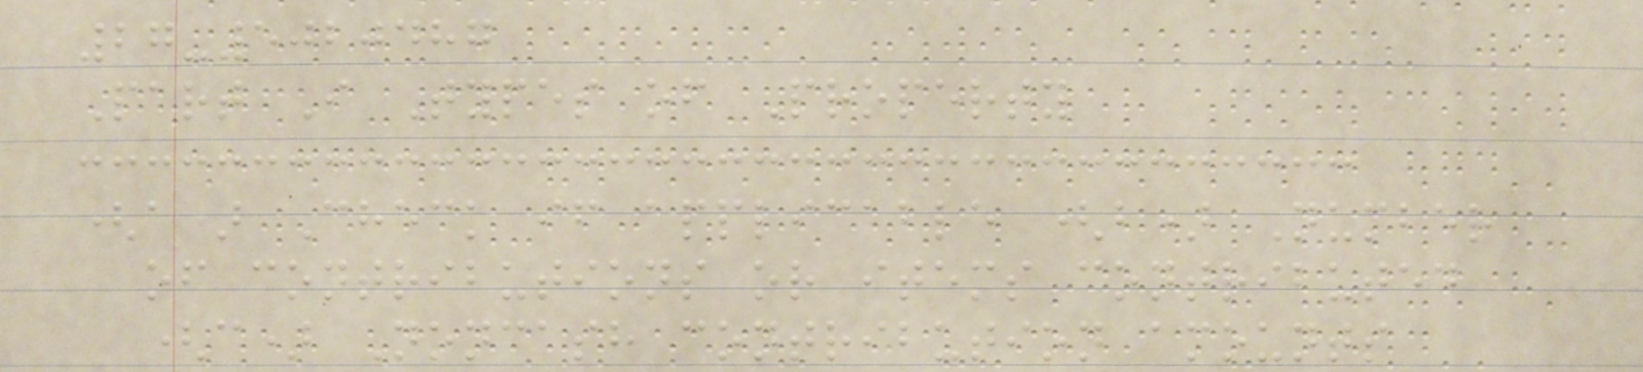27-5020487
Part I Types of Property
(a) Check if applicable (b) Number
of contributions or items contributed
(c) Noncash contribution amounts
